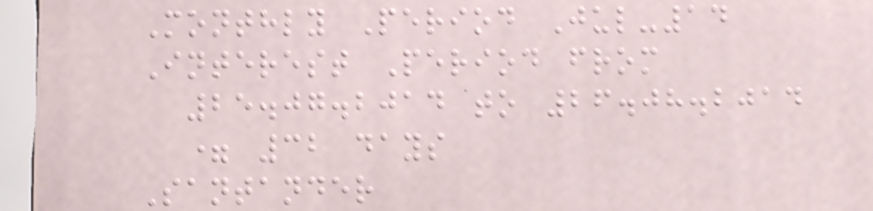Monthly Period Jul-14
Interest Period from
25.07.2014 to 26.08.2014
= 32 days
Santander
